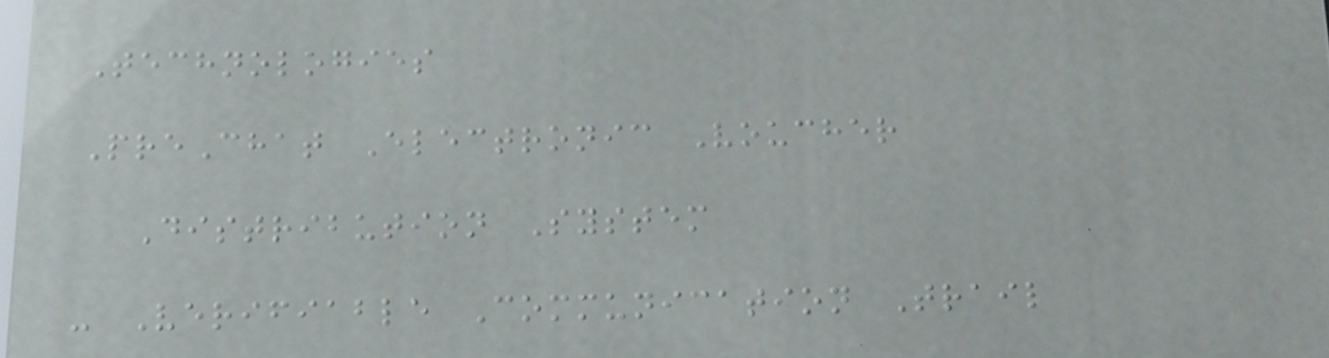Technologies
PreChat Electronic Voucher
Distribution System
- Verifiable Communication Trail
